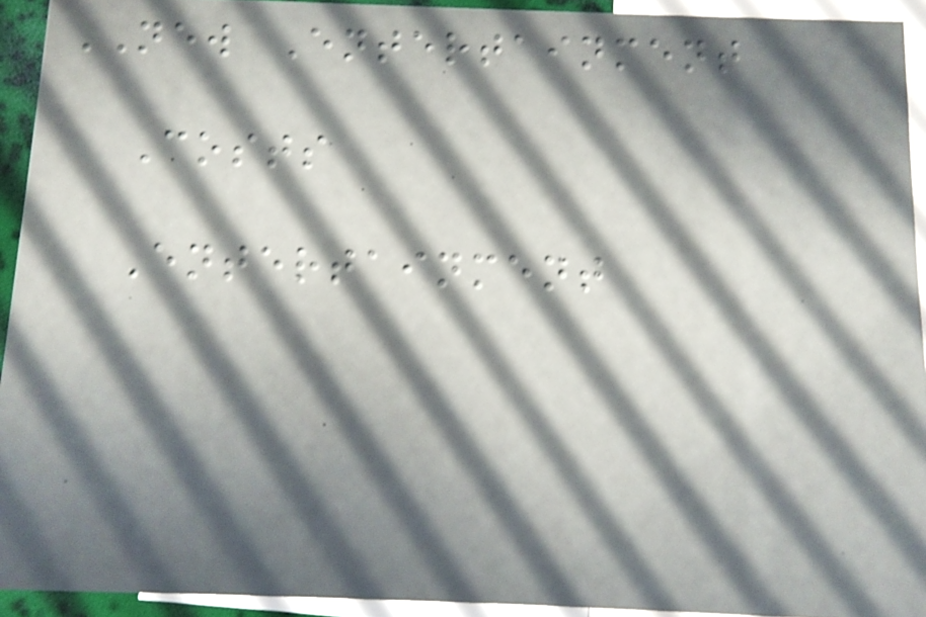NEW Entertainment
Costs
Entertainment
